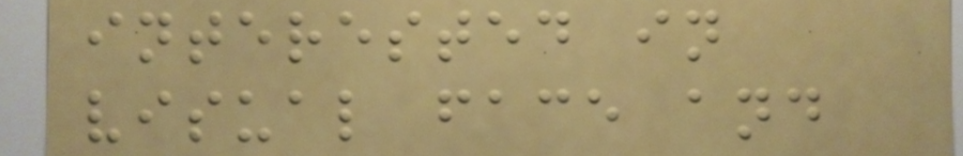interested in
visual face and
